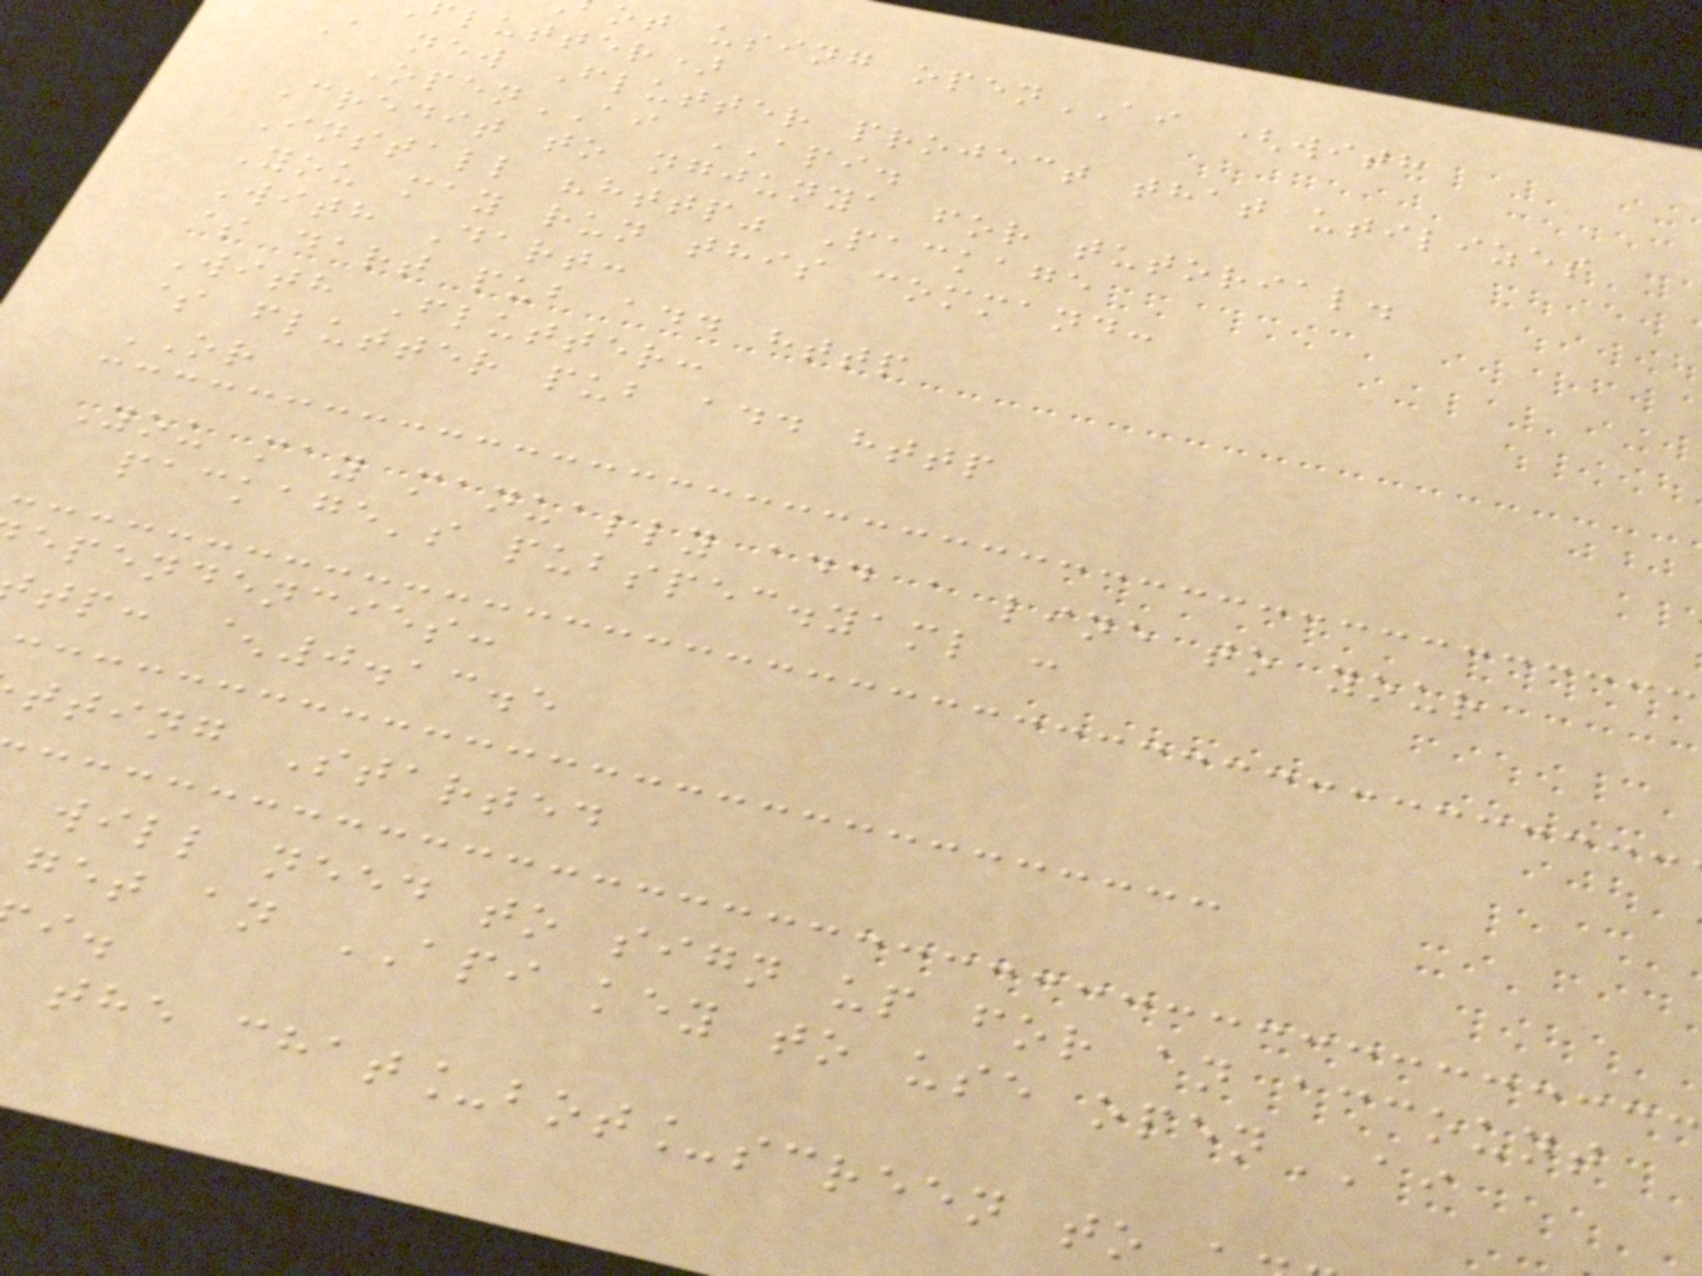ot using openAI (with
lutter)
A new Flutter project that utilizes
OpenAI API.
Credit to ngjunya for tutorial.
Install "http" Package
You may run this command:
With Dart:
$ dart pub add http
With Flutter:
$ flutter pub add http
OR
You may manually add a line to your
package's pubspec.yaml :
ependencies:
tp: ^0.13.5
tting Started
will need to sign up for an account
get an API key to use openAI
the chat_bot_screen to
